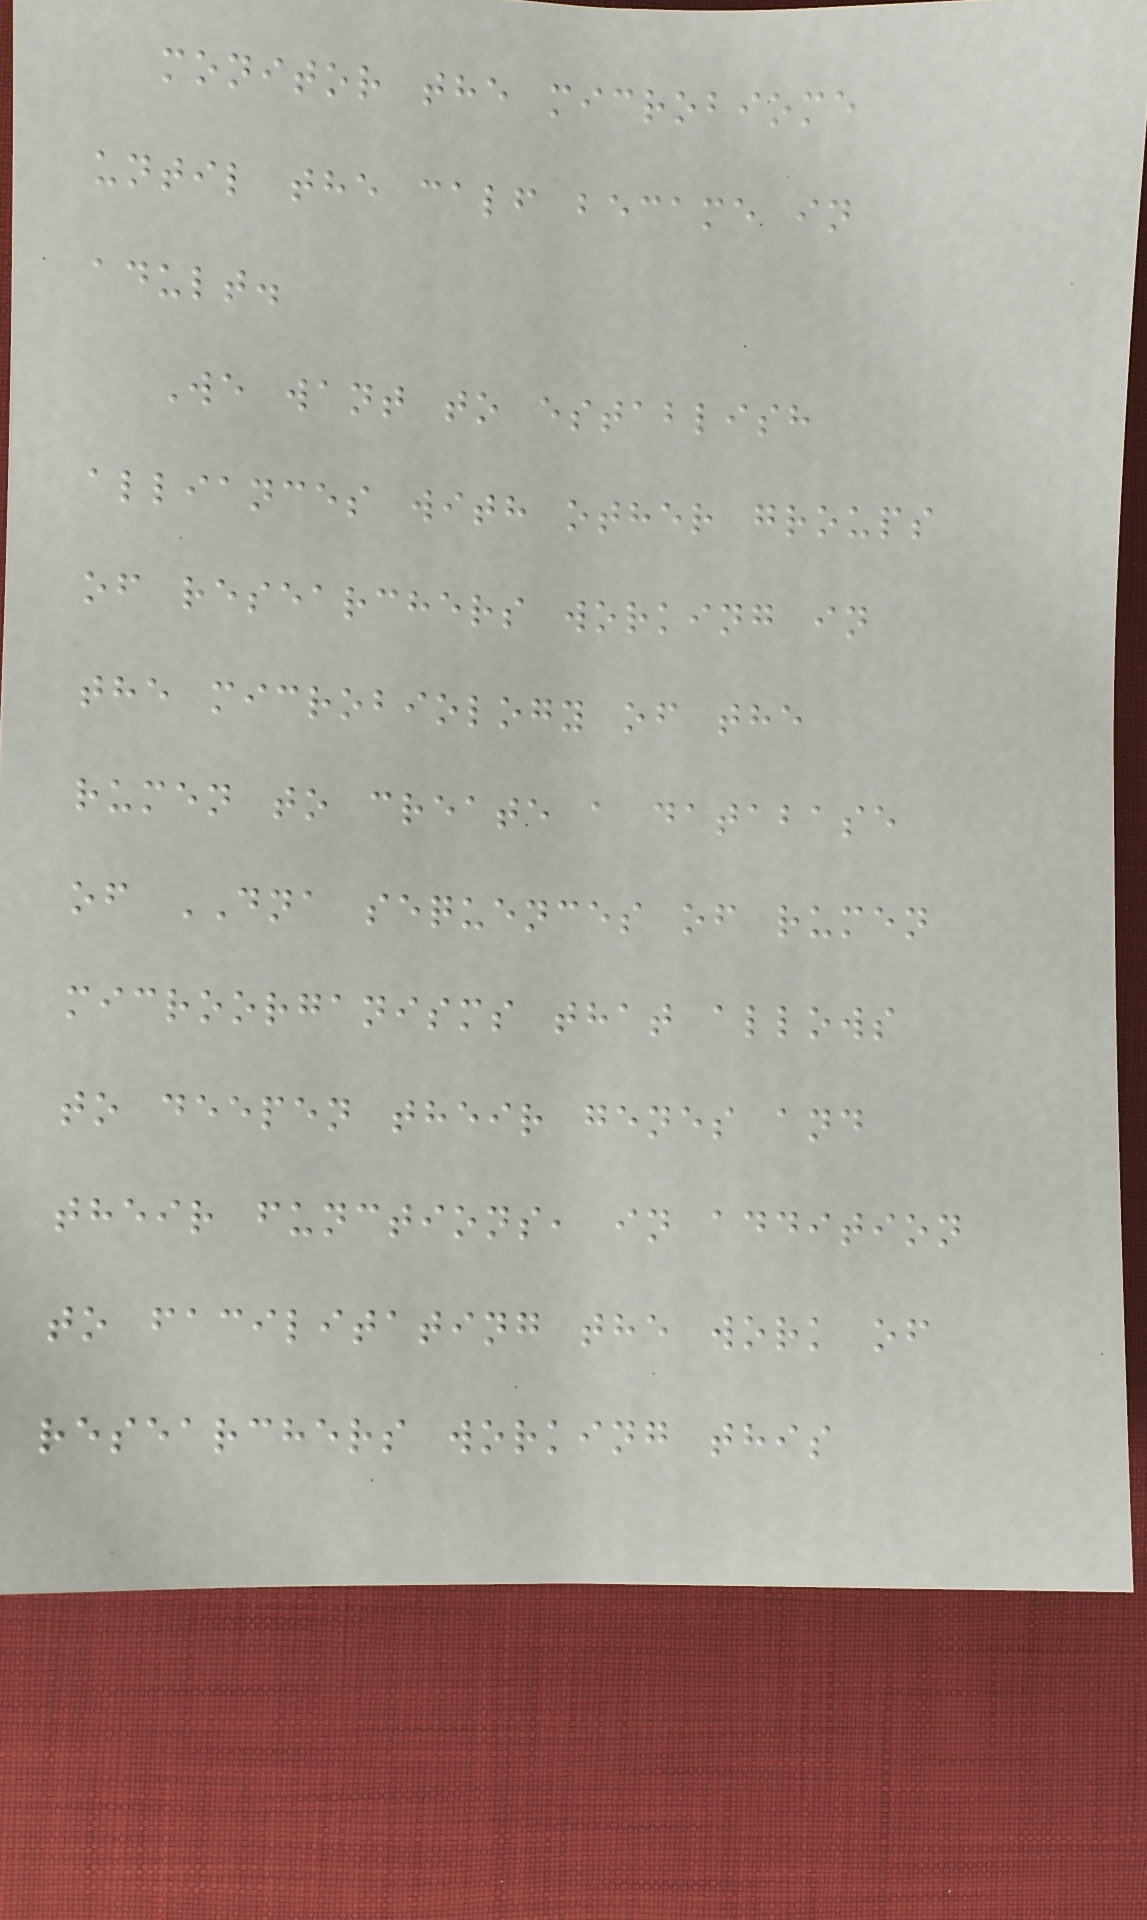monitor the microbiome
until the calf became in
adult.
We want to establish
alliances with other groups
of researchers working in
the microbiology of the
rumen to create a database
of DNA sequences of rumen
microorganisms that allows
to deepen their genes and
their functions, in addition
to facilitating the work of
researchers working this
